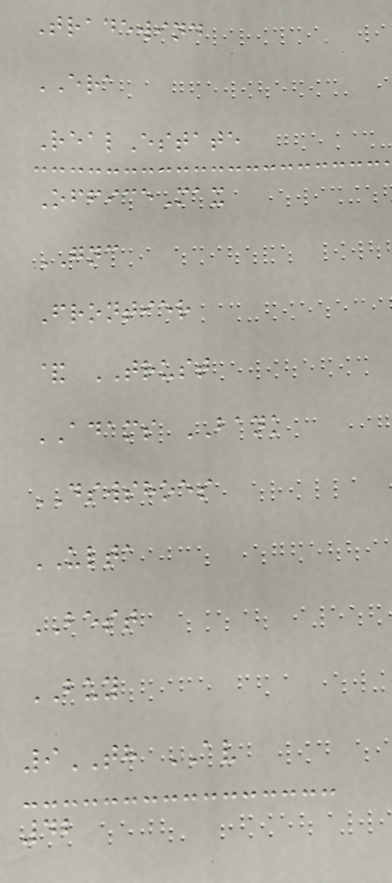Tradewind
ERA
RealEstate
OfficeMax
GNC
Frontier
& TRUST
ADAMS BANK
DSWSHOES
ULTA
BEST
BUY
9TH AV
42
